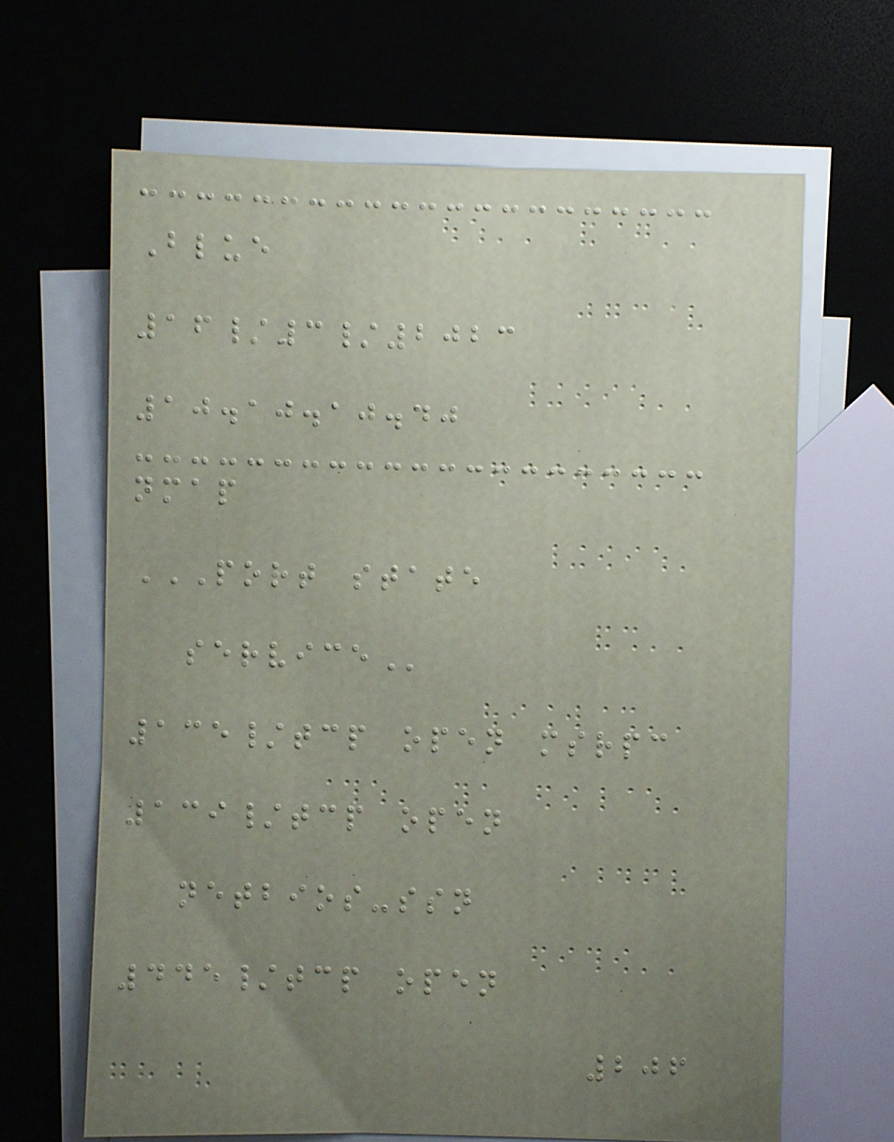Blue
16/3/2023
10.10.10.40
nmap
PORT STATE
SERVICE
135/tcp open msrpc
139/tcp open
netbios-ssn
445/tcp open
206
